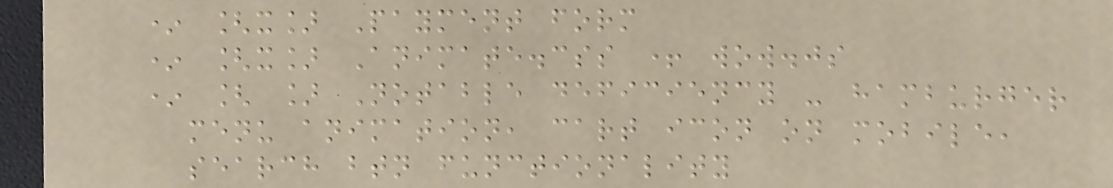* [x] Payment form
* [x] Animate.css + wow.js
* [ ] Notable deficiency - hamburger
menu animation, cart icon on mobile,
search btn functionality
